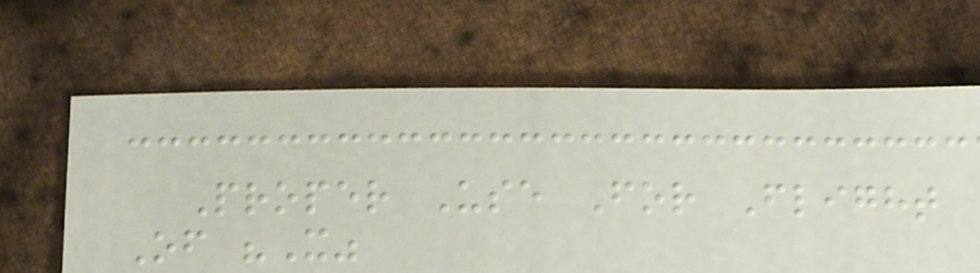Proper Use For Flight
Of "X"
